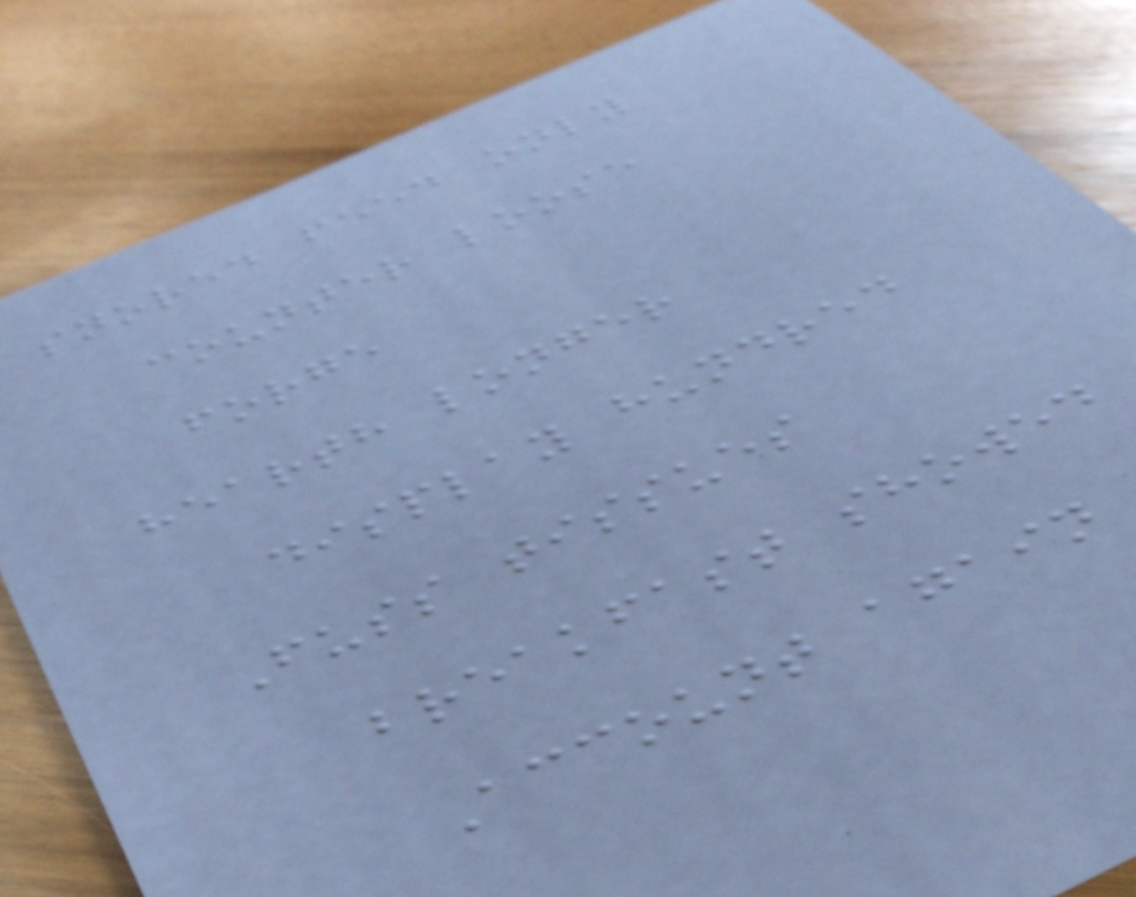snored feed only
counter loose
forge
hearth longer
display hundred
Fuss tissues
breakfast showed
Account again
